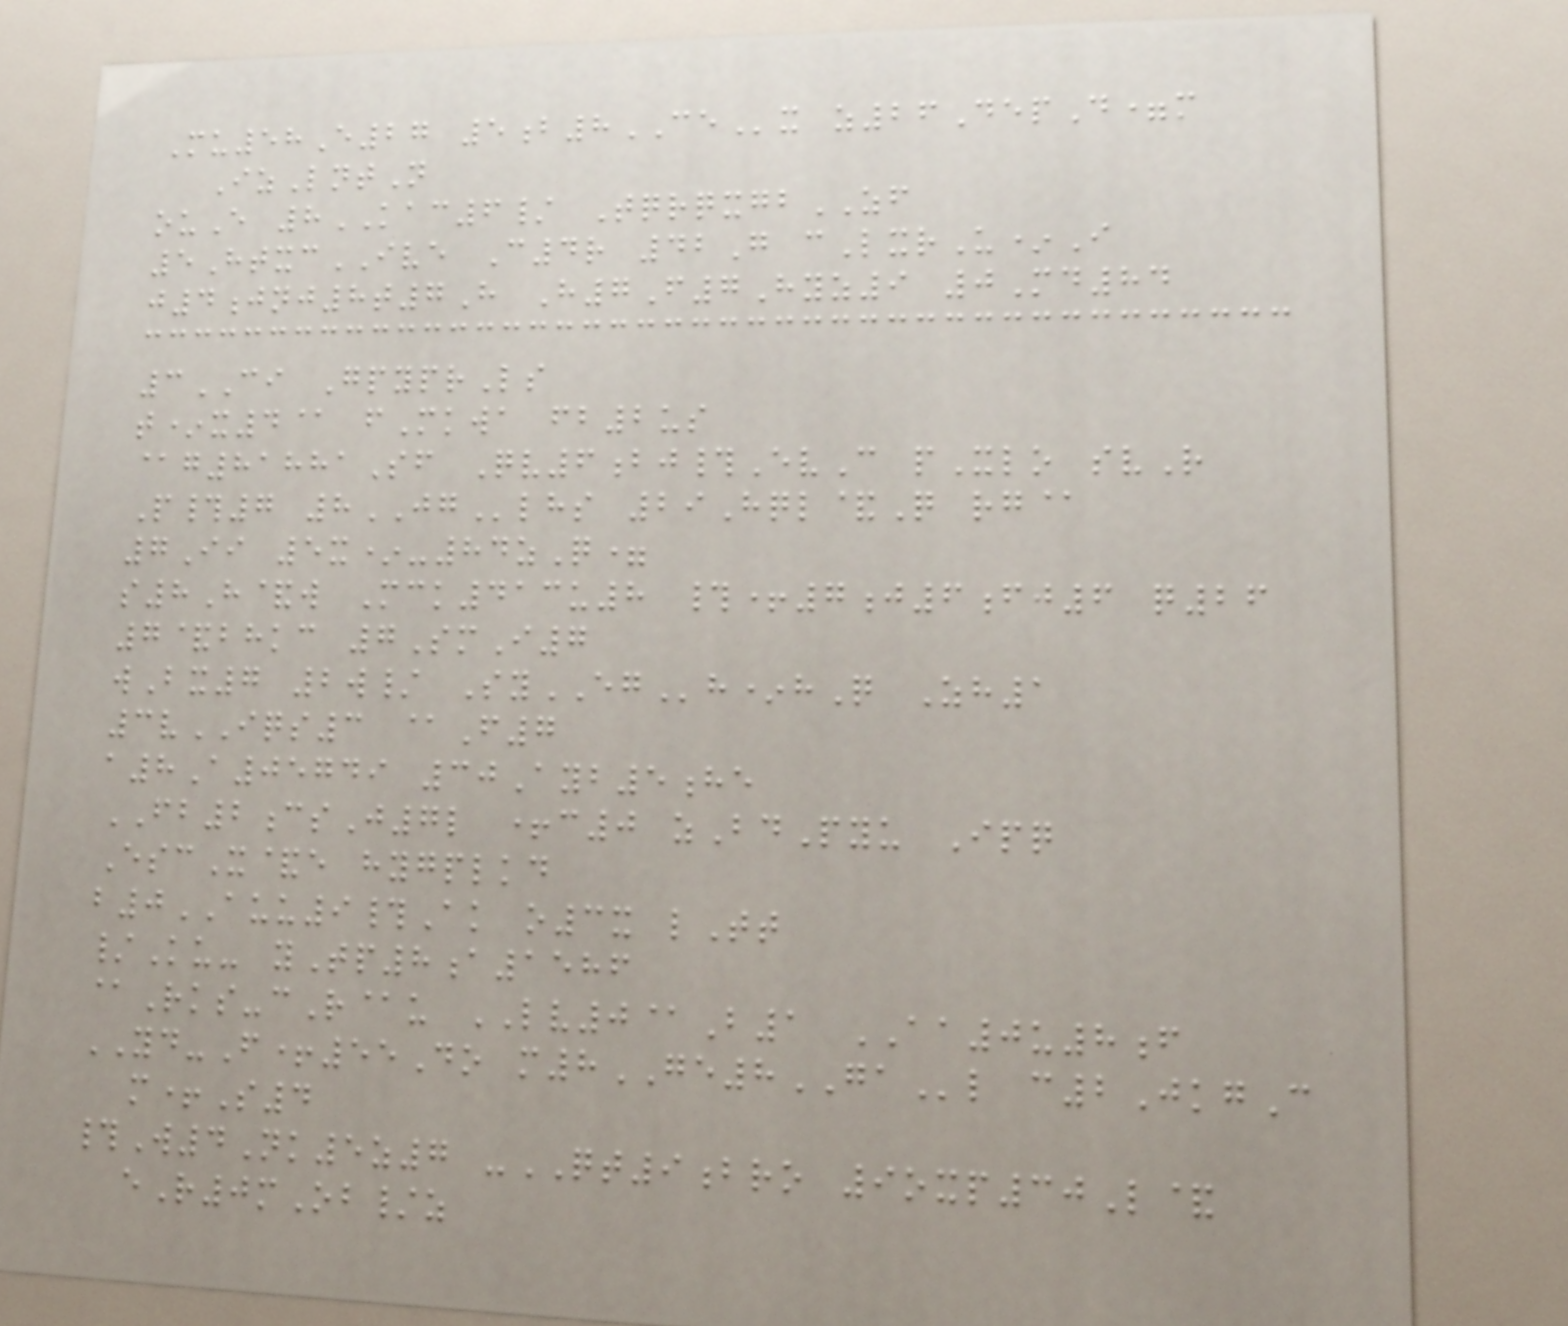Mu58E27 5b8CEx z26DepD=m
IzLntN
ouE 8KAC6/ TqrqxgbZF
5HtxcIVE C4r 42G cLxrU*I
j4jnj8t7H H7F7Hyz9 0Md84
3CI GpyprLs
t*x4@ fMkwa fb2us
@g81881Sf Qv6bj#EvC pXlo svR
P#7 8JGlhs 29Hql&Q rg@
7Ii 5x*-84zQ=
s8H&w Mck413u8 #+7j6fj6 q26
7&bhkc 7SmI7
wBx7 2w/ SyEGh*hQ Zh1
3vIQS3 @F7
a8A05749 30Ayb5he
FB2csJ7l +c0 zBdPyu Ipq
EscX&e hygplkd
b0AUU9#Ak o3x lTt
/Ku- yTp8a1586
@Rks-cR@u LV0@B1 AA0u8f
YD-F+55Do m8GE8GAl c2JkgC
m+S4
#W4Nk5z7 -QT9bro 9oxp30L&
eR0mOb/z
